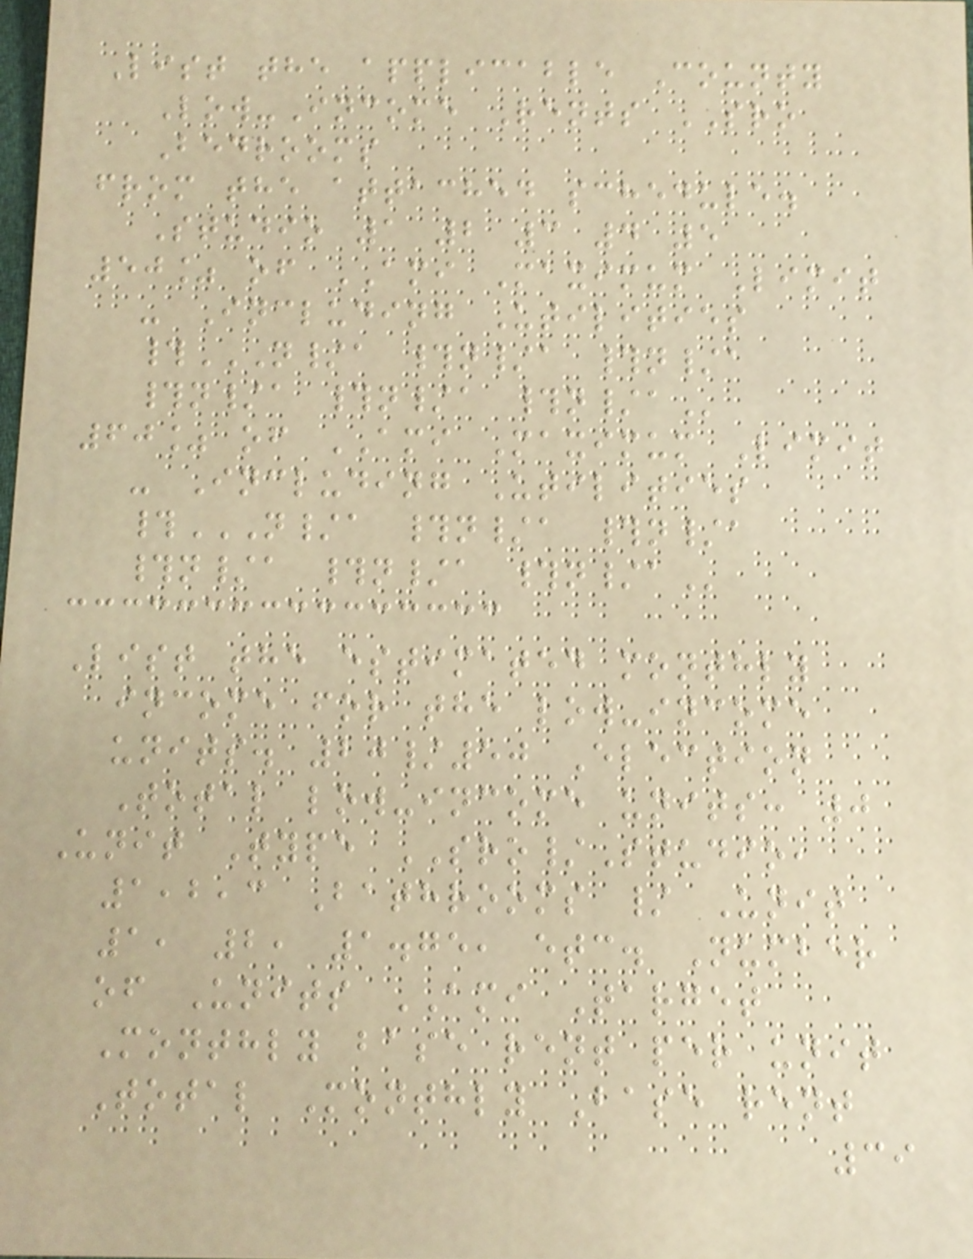List the applicable County
Low-Income Rents SRO
Bedrooms
from the attached schedule.
Studio 1 2 3 4 5
50% of AMI Maximum Limit
- Including Utilities
#N/A #N/A #N/A
#N/A #N/A #N/A
60% of AMI Maximum Limit
- Including Utilities
#N/A #N/A #N/A
#N/A #N/A #N/A
List the estimated monthly
income for the low-income
units. 20/50 Election
Total low-income units: 0
Unit Type SRO/Studio,
1,2,3 Bathrooms / Unit
1, 2, 1.75, etc. Number
of Units AMI Target
Monthly base rent per unit
Total Monthly Base rent
39
